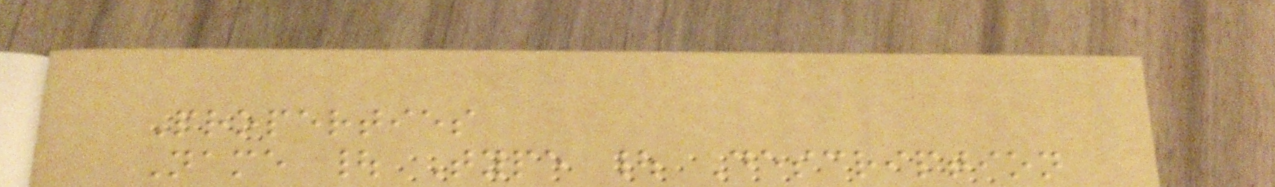Properties
Name | Type | Description
